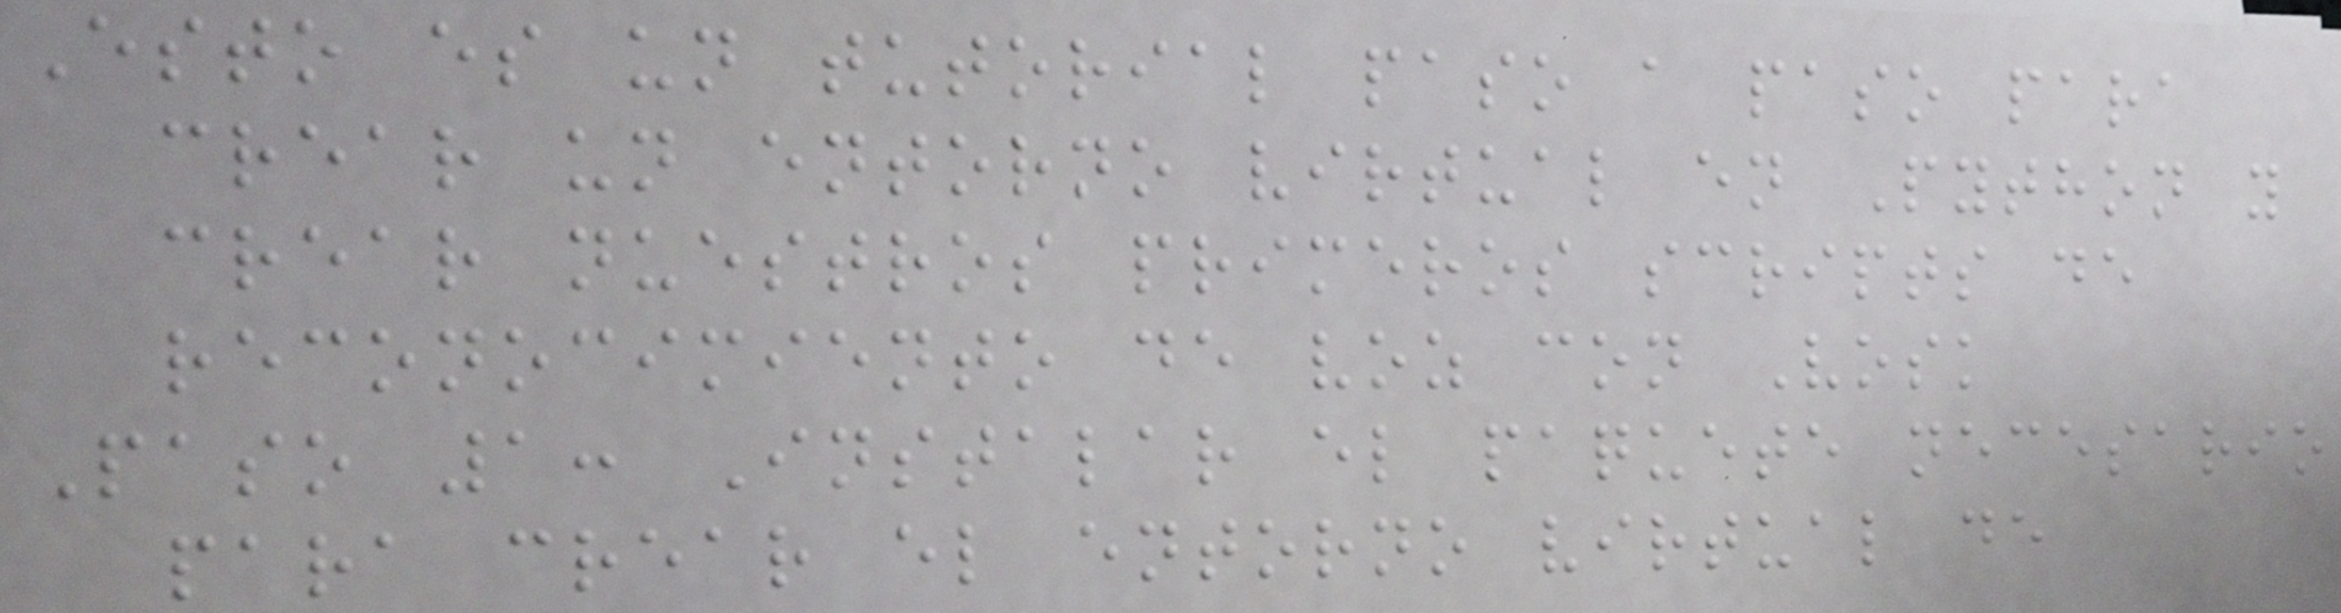Esto es un tutorial paso a paso para
crear un entorno virtual en Python y
crear nuestros primeros scripts de
reconocimiento de voz con Vosk
Paso 1: Instalar el paquete necesario
para crear el entorno virtual de
